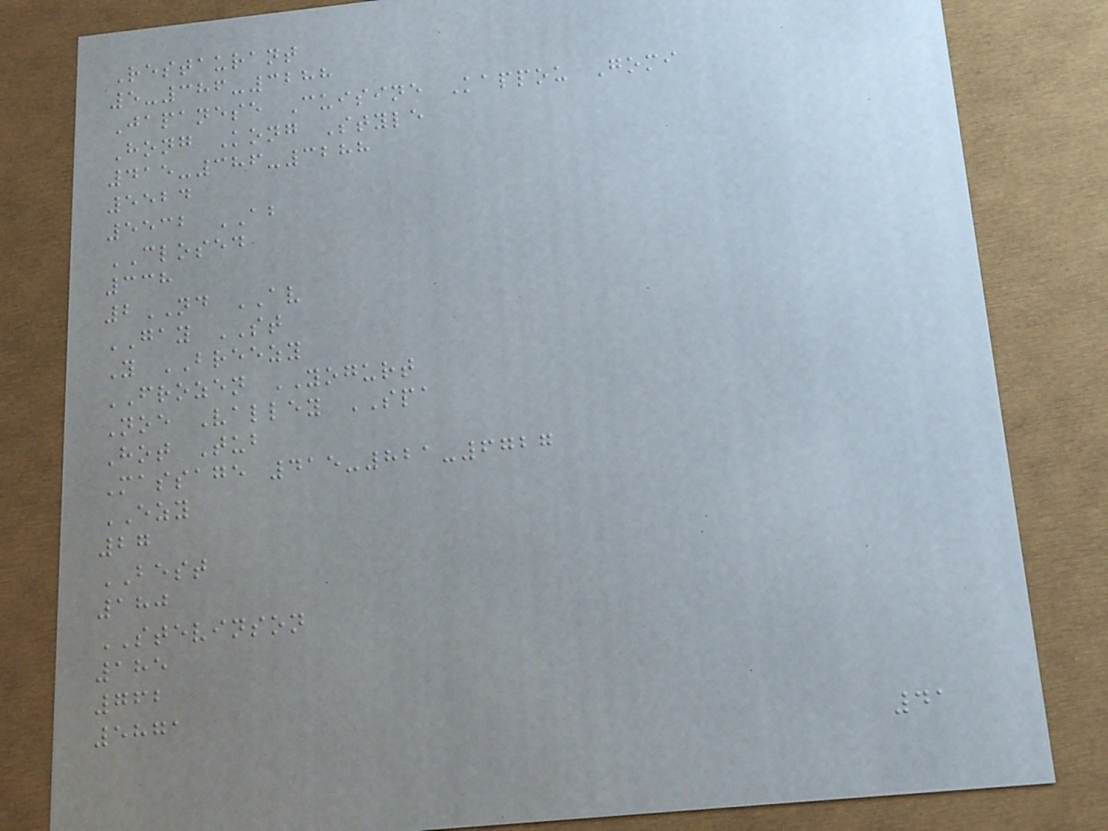Restaurant
5-386-3288
Japanese Cuisine Kappou Gomi
Hong Kong Style
415-386-3288
5524
5532 AB
CLOSED
338
2ND AV
GAY ST
Y BREEZY
FROZEN YOGURT
Noe Valley SPA
Hot Tub
Massage 415-821-6727
EZY
27
BEST
180
STEVINSON
185
762
5871
41
